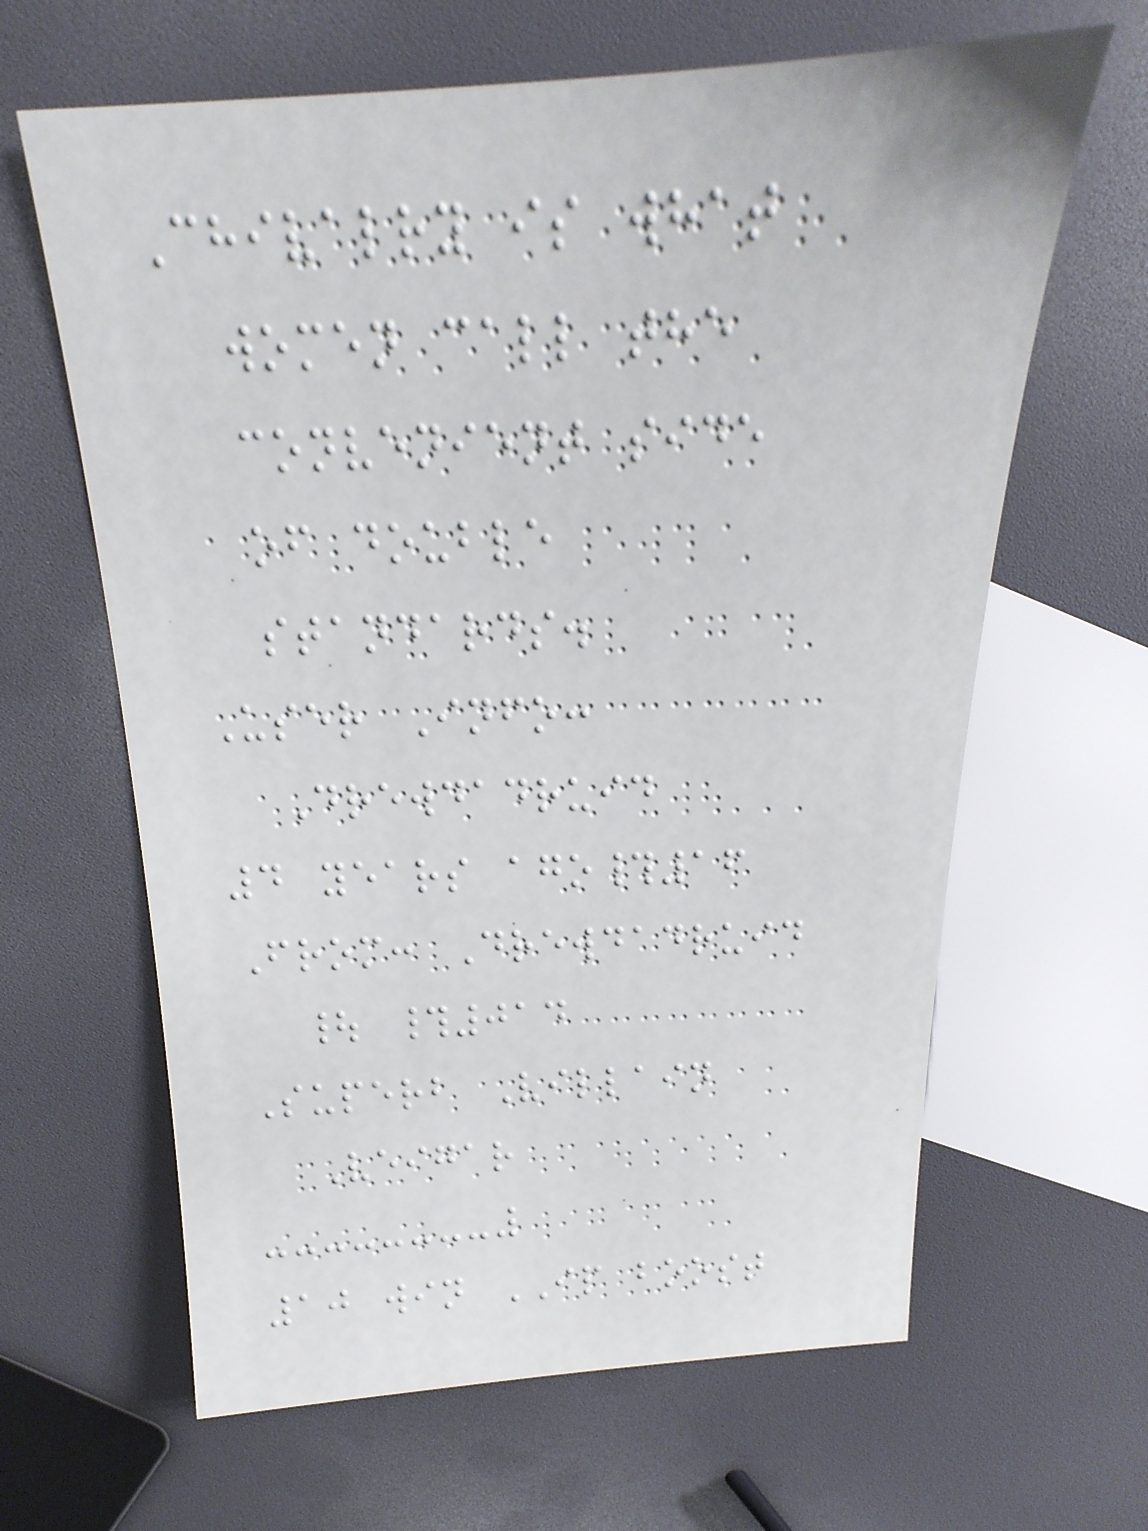Chivalry is what
women call the
convenient side
of double
standards.
User Info:
Drewdadruid
4 years ago#16
From: Drewdadruid
| #014
Superb Villain
Veigar
10 win IP boost
